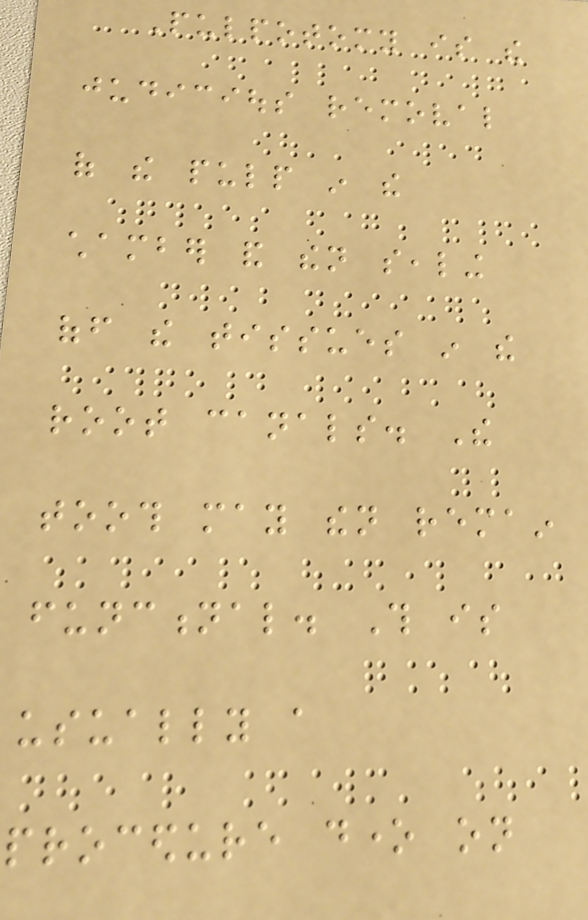Pulpotomy is the
judicious removal
of the pulp in the
chamber and then sealing
off the tissues in the
root canals. The
tooth may then remain
functional. This is
usually a
procedure done on
